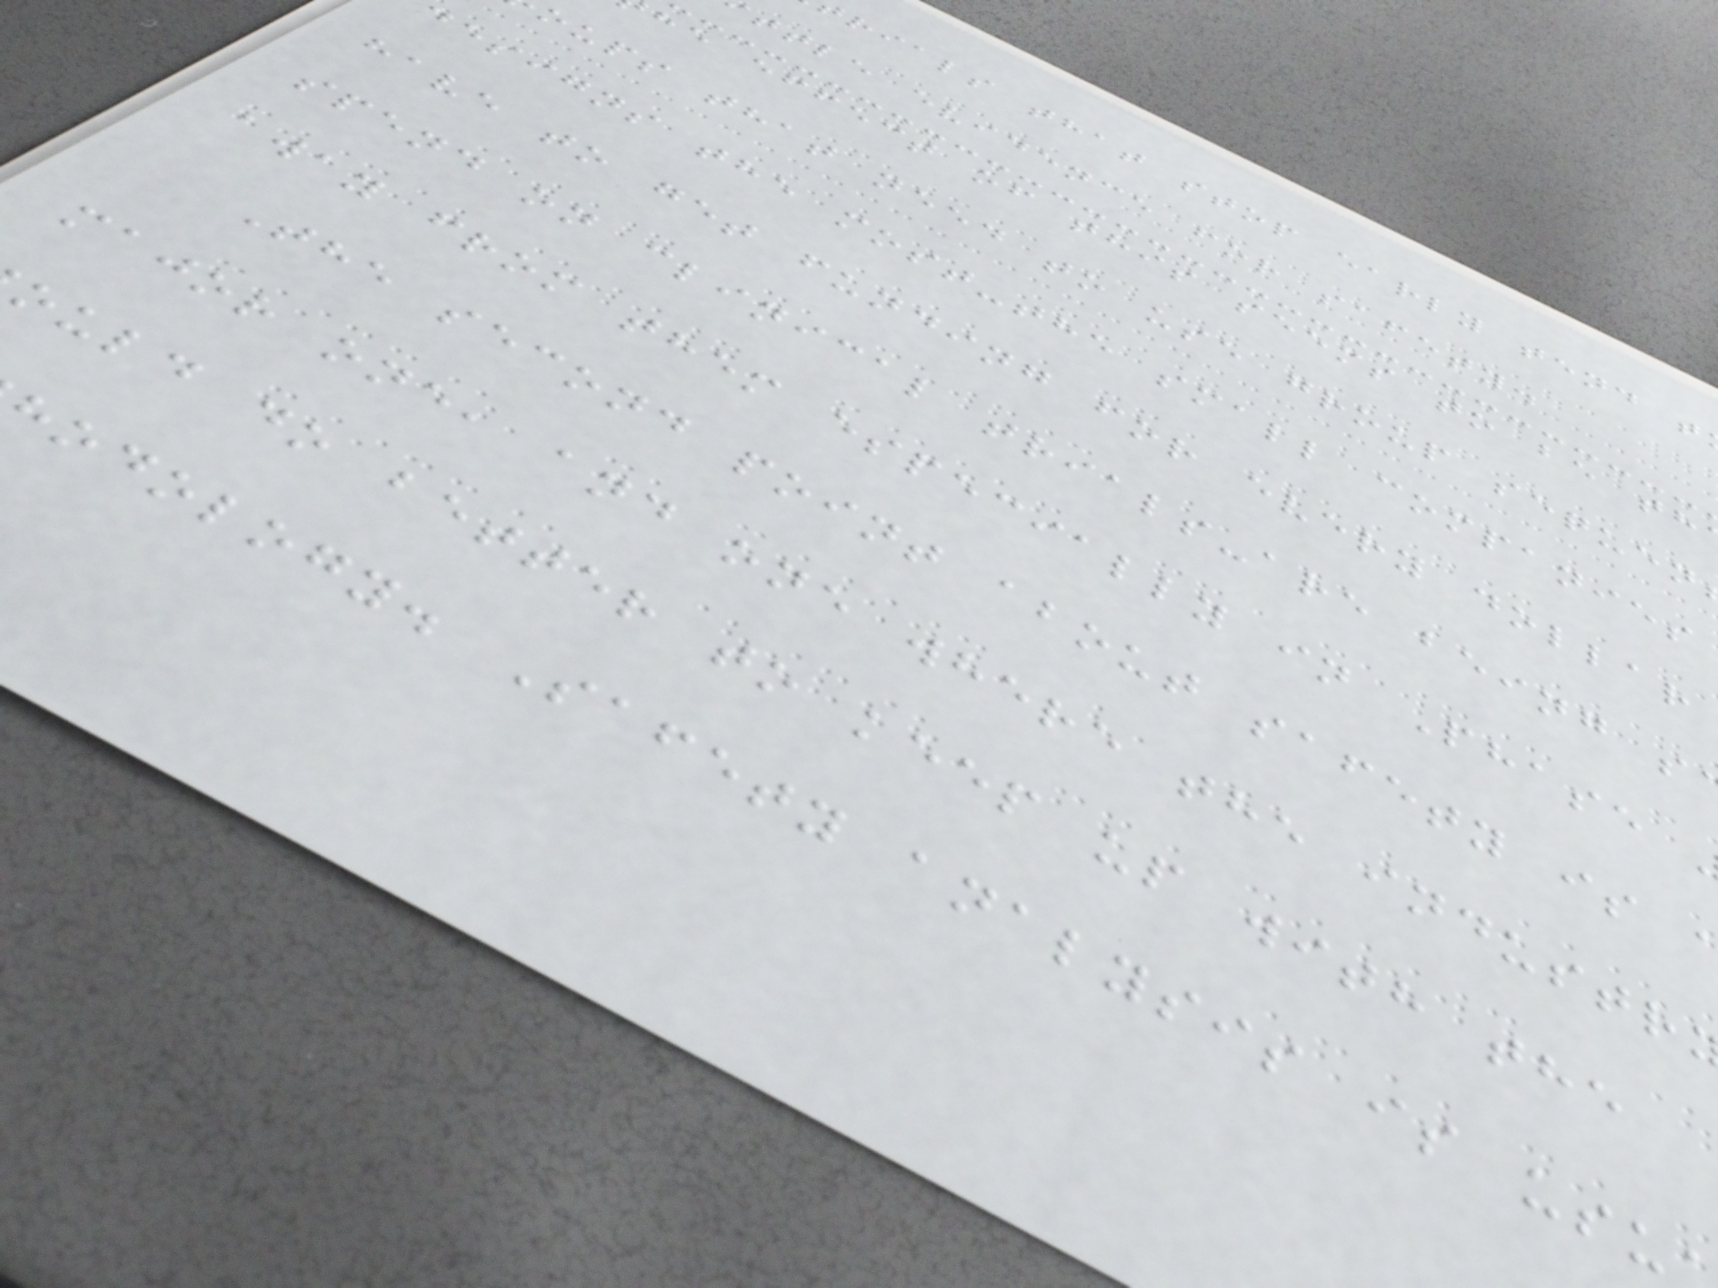rials that stop early tend t
ttle evidence for safety.
he effect of this seems to be th
oups that need to use group sequen
designs the most-the small companies
have to get funding for every dollar
spend on clinical trials-are being s
away from them especially in Phase
The second point about safety is
major one, and one where the industr
ould do better to keep up with the
hodology. Safety analysis is usu
